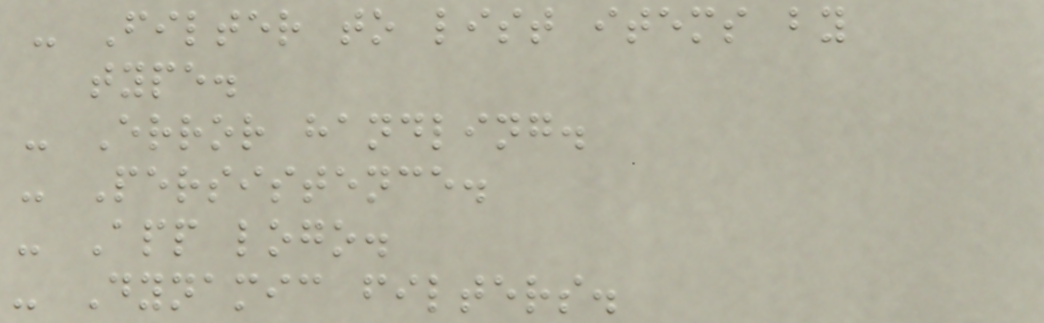- Filter to list items by
type.
- Error handling.
- Persistence.
- App logo.
- Dynamic filters.
